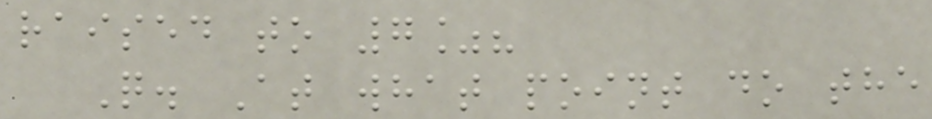raised to 7%?
Q. At what point do the
